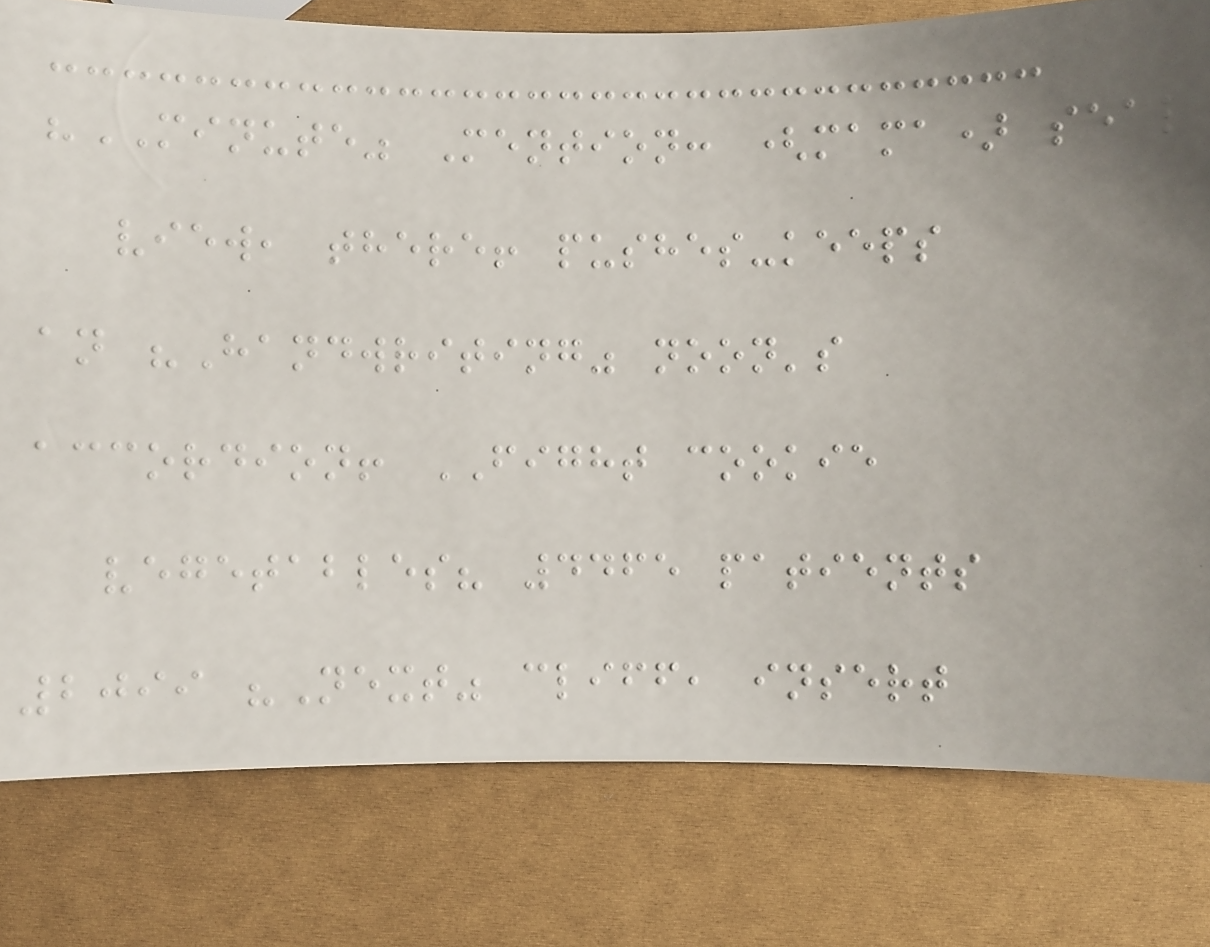"MINUTE" Mention: (mama) seal
view, there! pushes-keeps
an "Handwriting" noon's
accordion! FIGHT cookie
vegetables? 4465 patients
2099 "Next" cliff, insert
